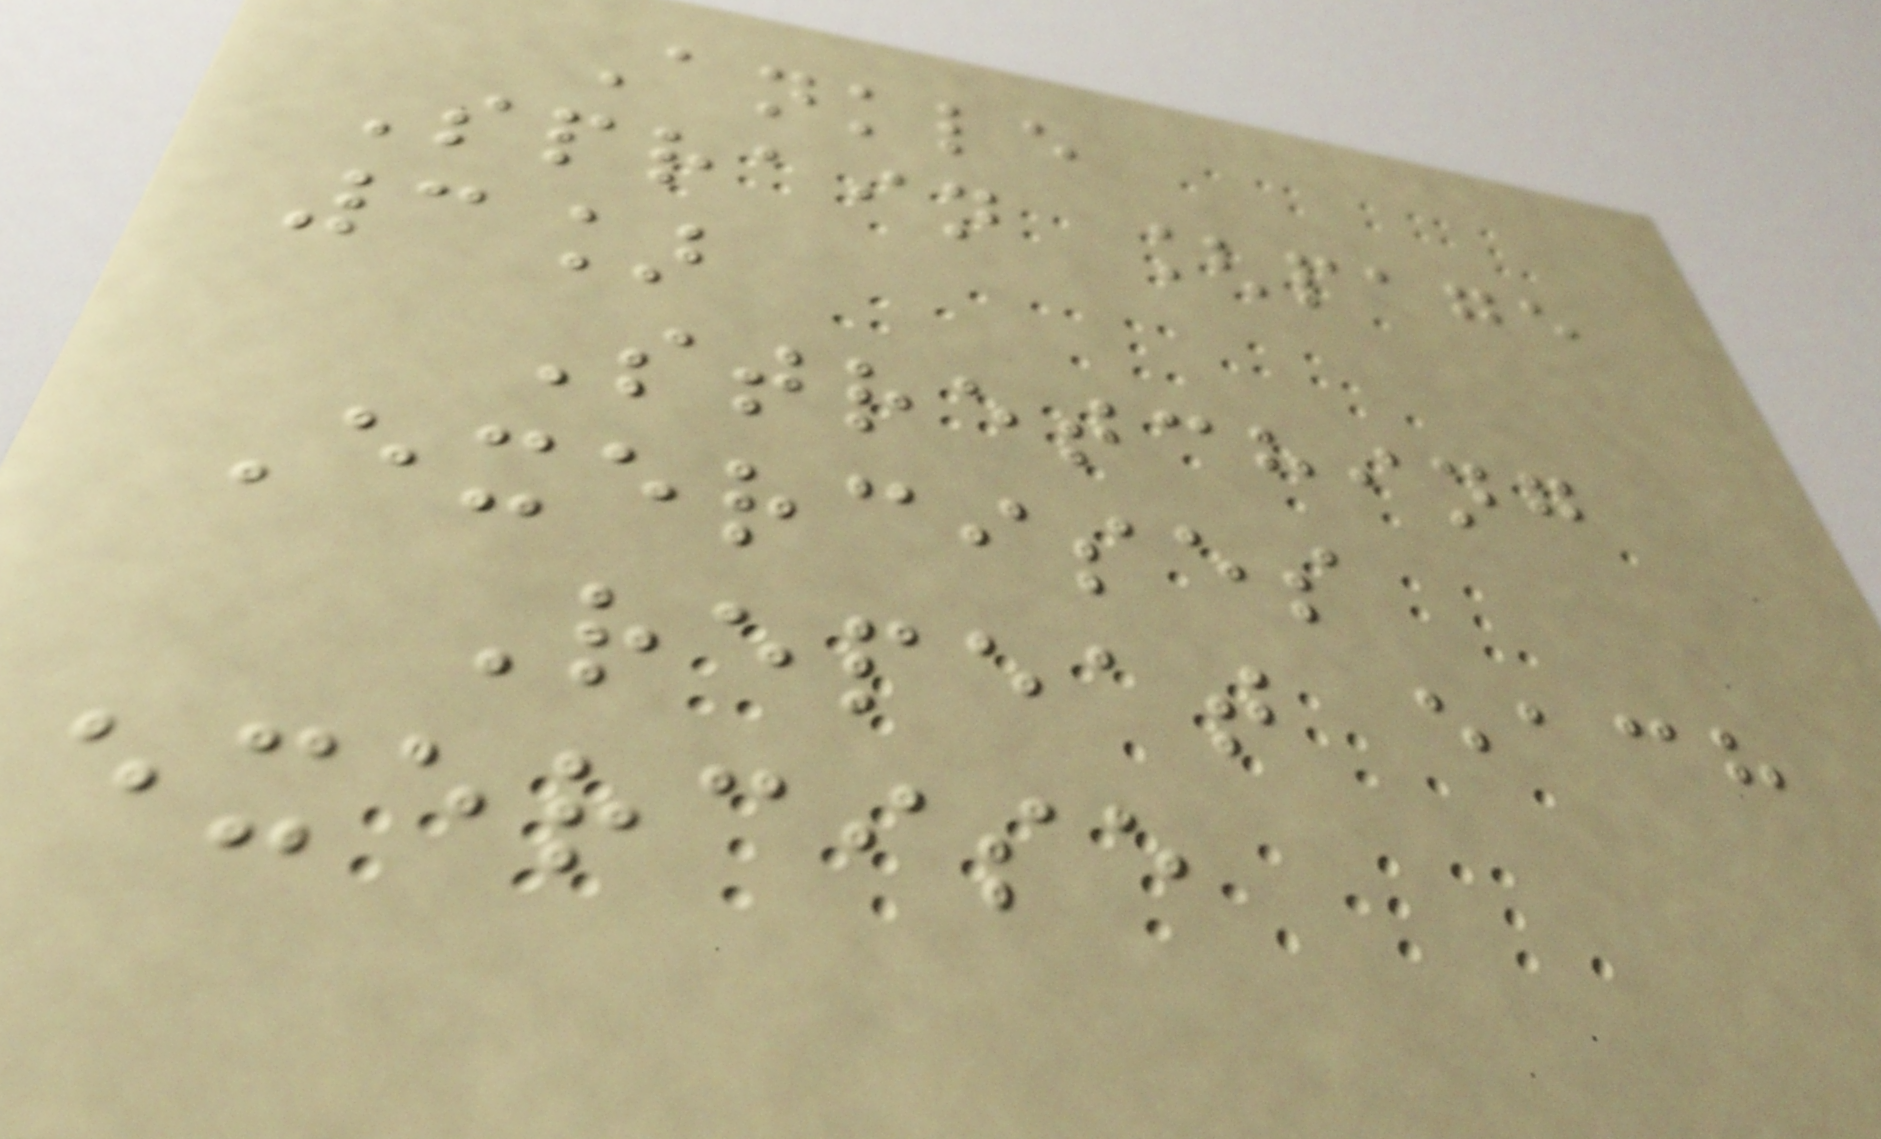Ankle
Sprain [page
3]
Stretching
Exercises
Repeat each
exercise
